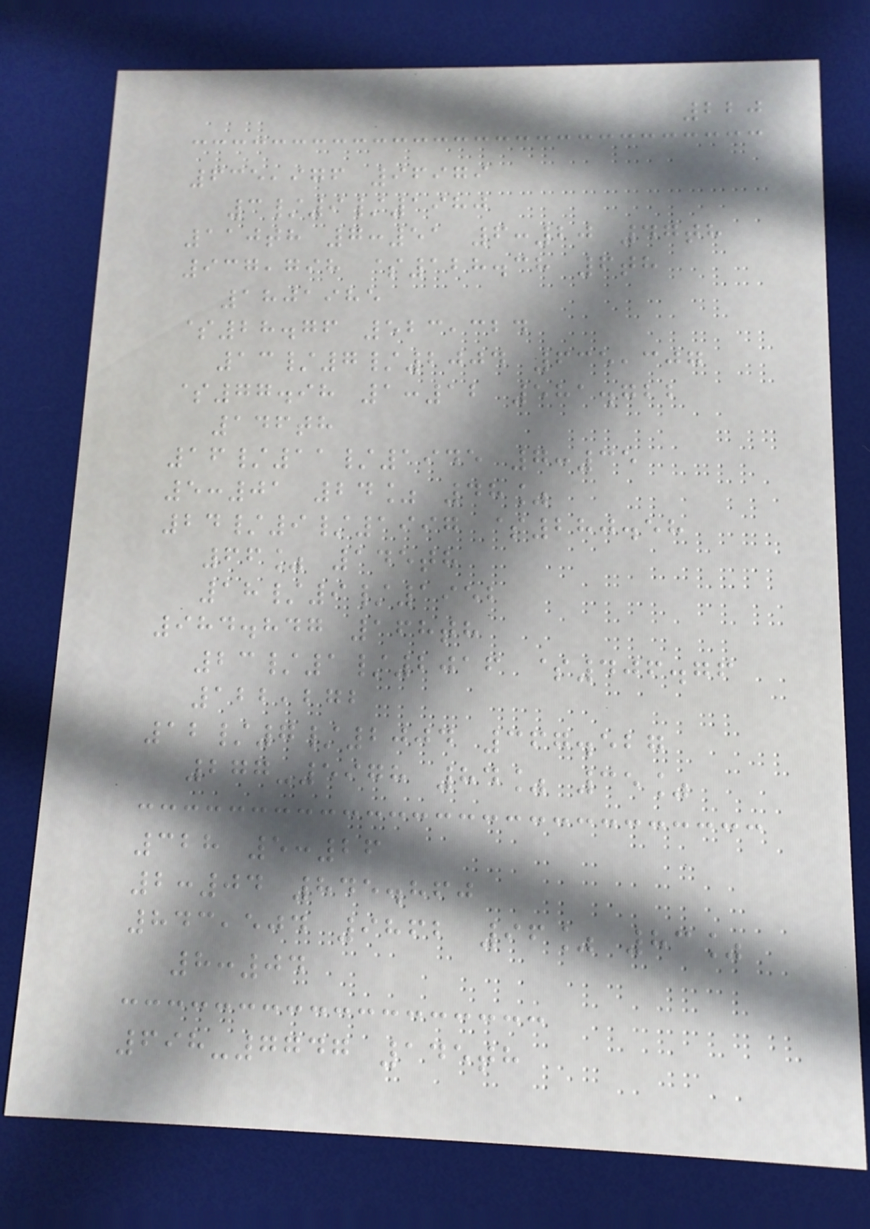220
635,976 96979
3/9/1980
110th 7:51 6:20 47th
937,798 $128.38 6th
1801985
$28.76 523,324
13/7/2004 635,307
$77.98 1:12 581.722
146th
16/11/1945 7:35
5:01 24% 48%
24/9/1997 $280.58
66% 145th
18/9/1952
984.847 168th
23/1/2016 $406.76
122,272
12/7/2004 367.527
277-5978 84% 35%
328 5:26
2:04 845.860
843,504 9862 96% 83%
8:04
698-7747 145th
